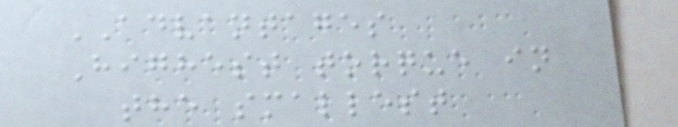ADVANTAGES
Highest torque in
the smallest
